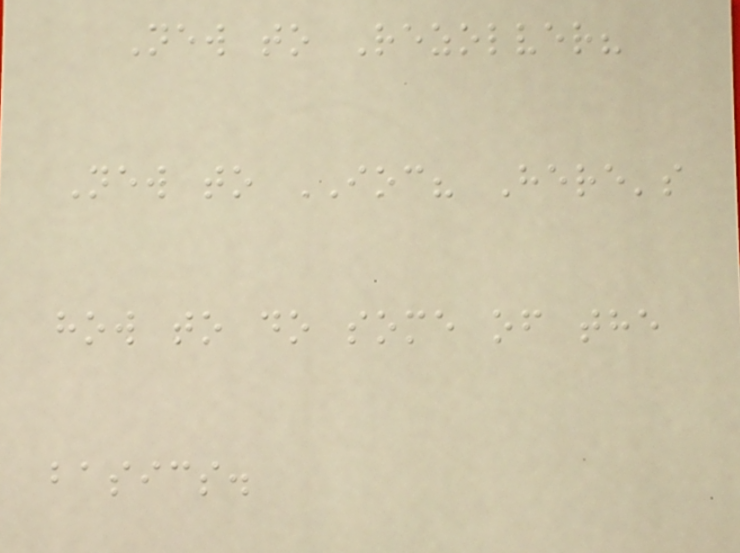New to Rezolver?
New to IOC? Here's
how to do some of the
basics.
